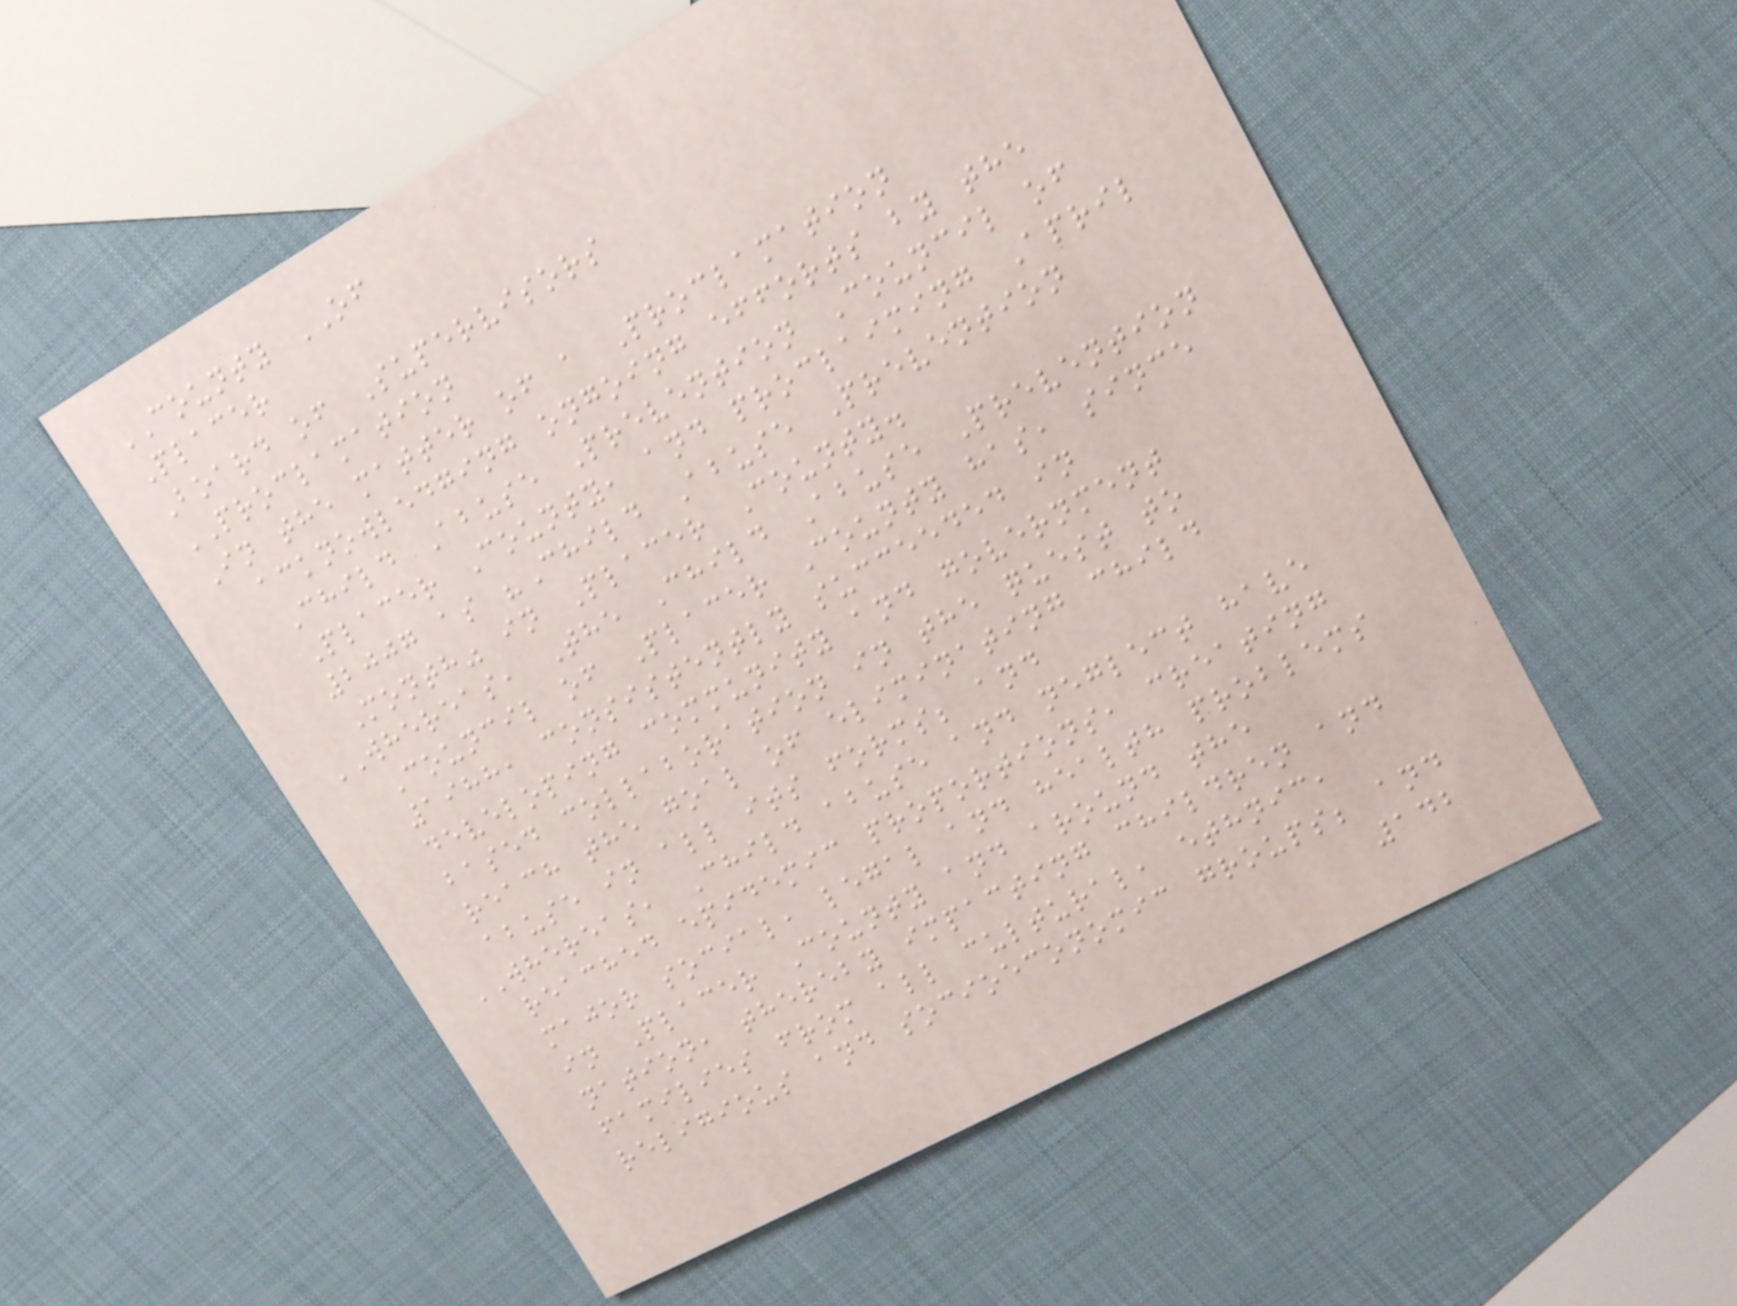COUNTY OF
Placer
Board of Supervisors
PROCLAMATION
In the matter of a Proclamation
acknowledging ongoing efforts by the
Child Abuse Prevention Council of
Placer County, and proclaiming April
2007 as "Child Abuse Prevention
Month" in Placer County.
WHEREAS, The Child Abuse Prevention
Council of Placer County has, since
1988, consistently succeeded in
developing community and government
based collaboration in the quest to
reach the goal of eliminating child
abuse in all its forms; and
WHEREAS, Child abuse and neglect have
reached epidemic proportions, creating
major social, legal and health problems
in Placer County and around the
nation, thereby impacting children and
families from all cultural, ethnic,
religious and socioeconomic groups; and
142
